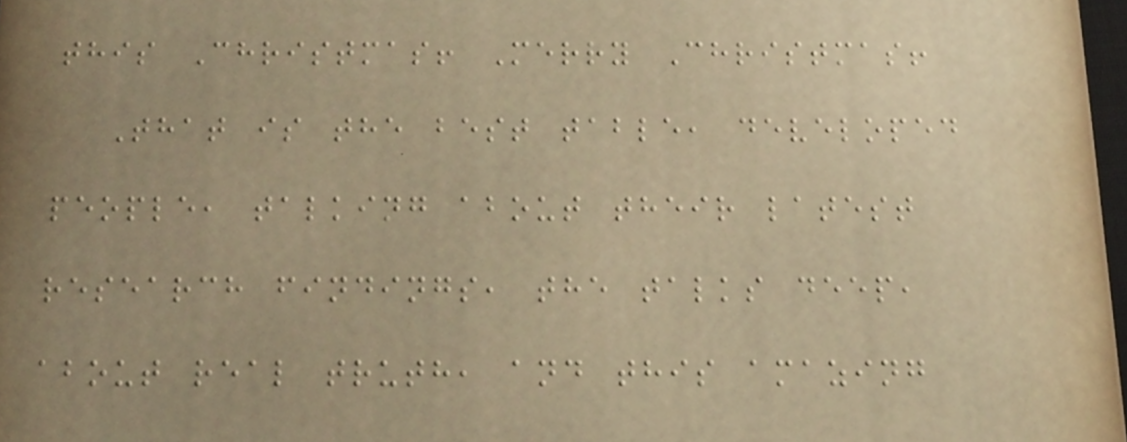this Christmas! Merry Christmas!
That is the best table, developed
people, talking about their latest
research findings, the talks deep,
about real truth, and this amazing
